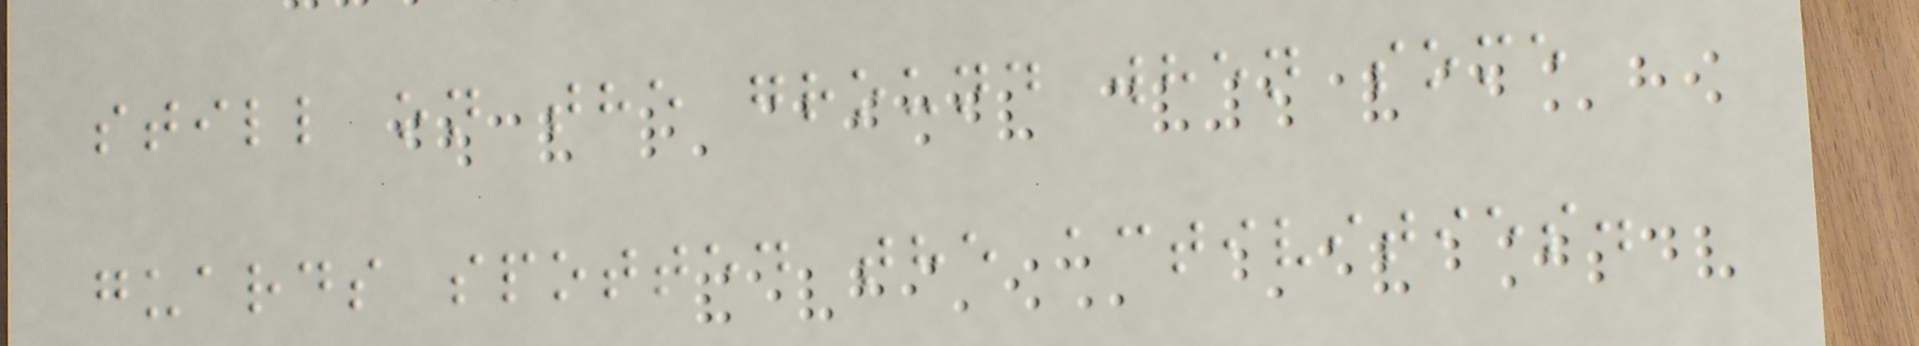still on the ground when some
guards spotted the activities.
